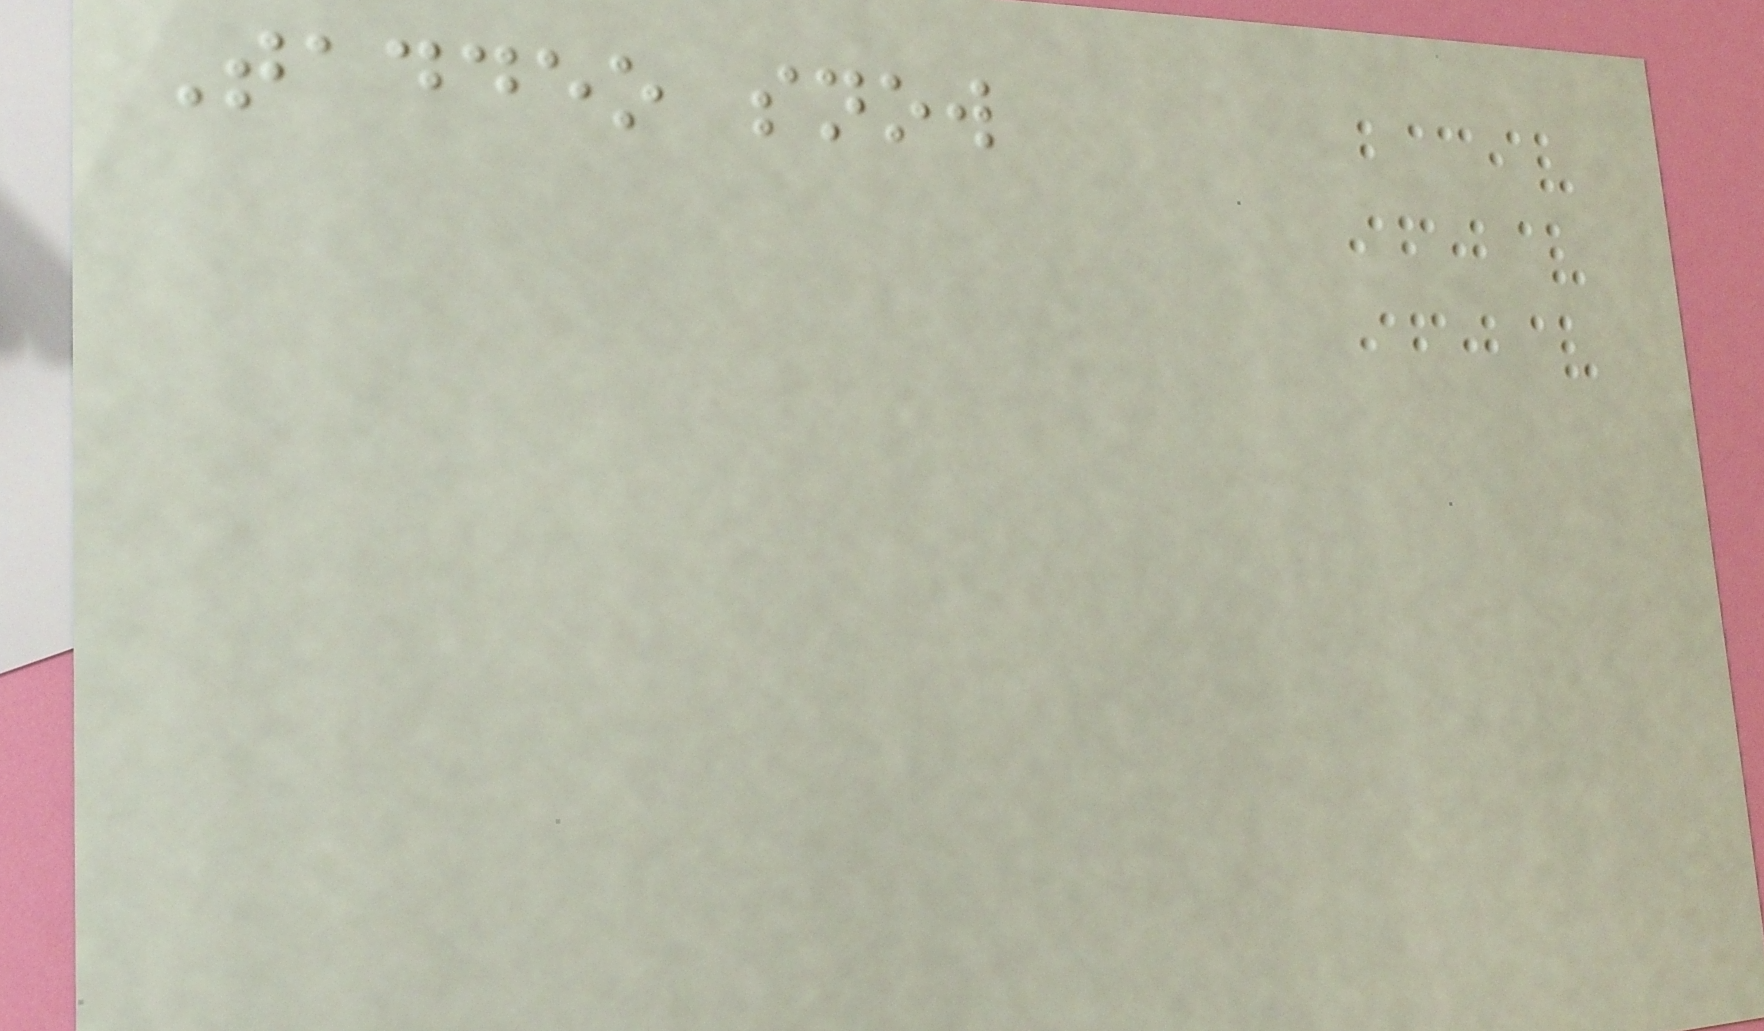Taddeo snow
